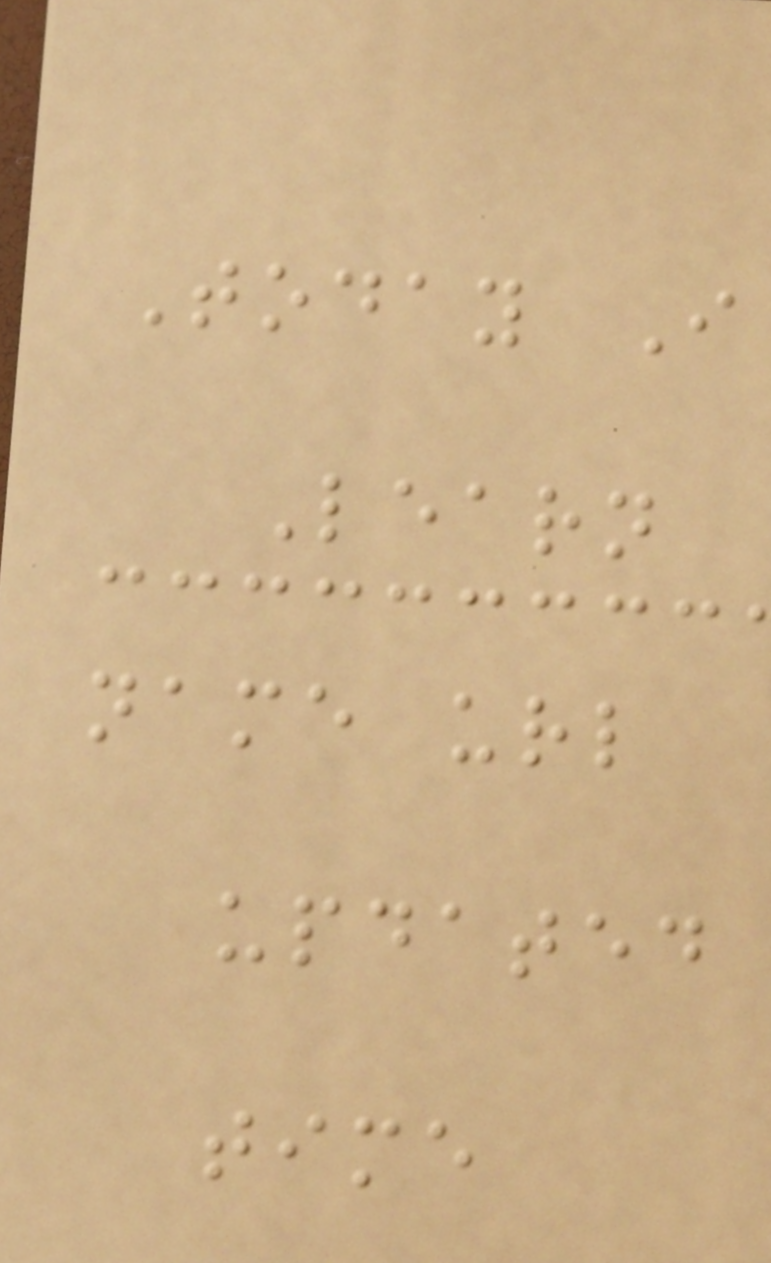Today I
Learn
name url
updated
time
